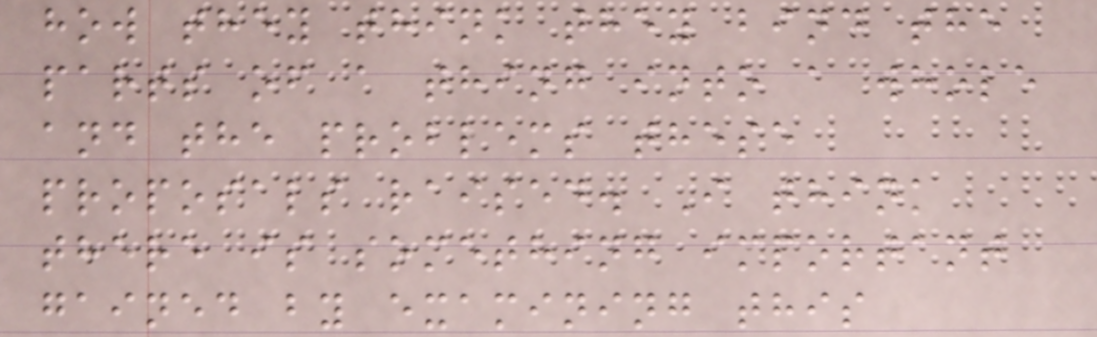how they think they bind the
parts of a thing into a whole
and the problems these
proposals raised. I think
there is something important
gained by examining this
